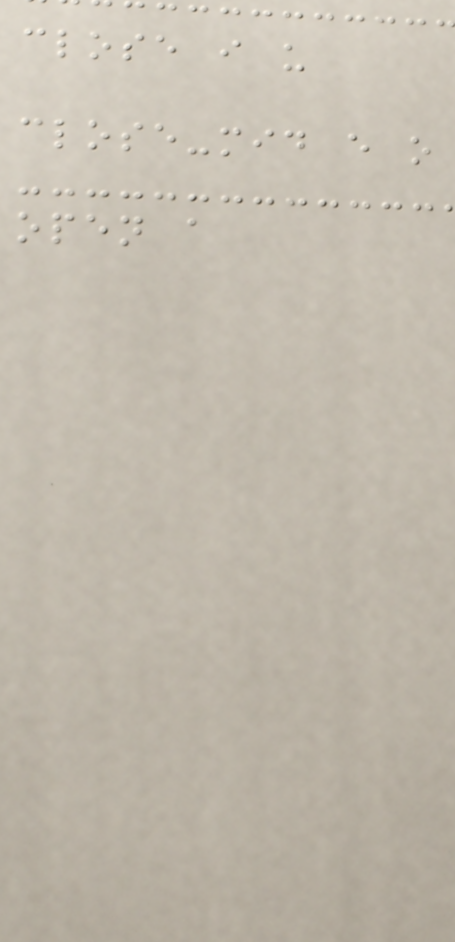close i u
close-mid e o
open a
